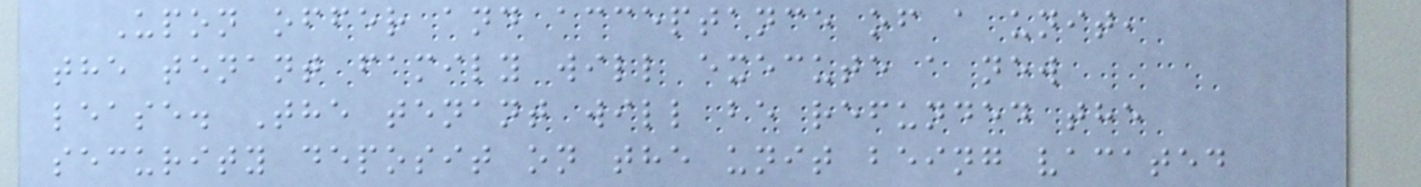Upon offer and acceptance of a unit,
the tenant family will execute a new
lease. The tenant will be refunded the
security deposit on the unit being vacated
